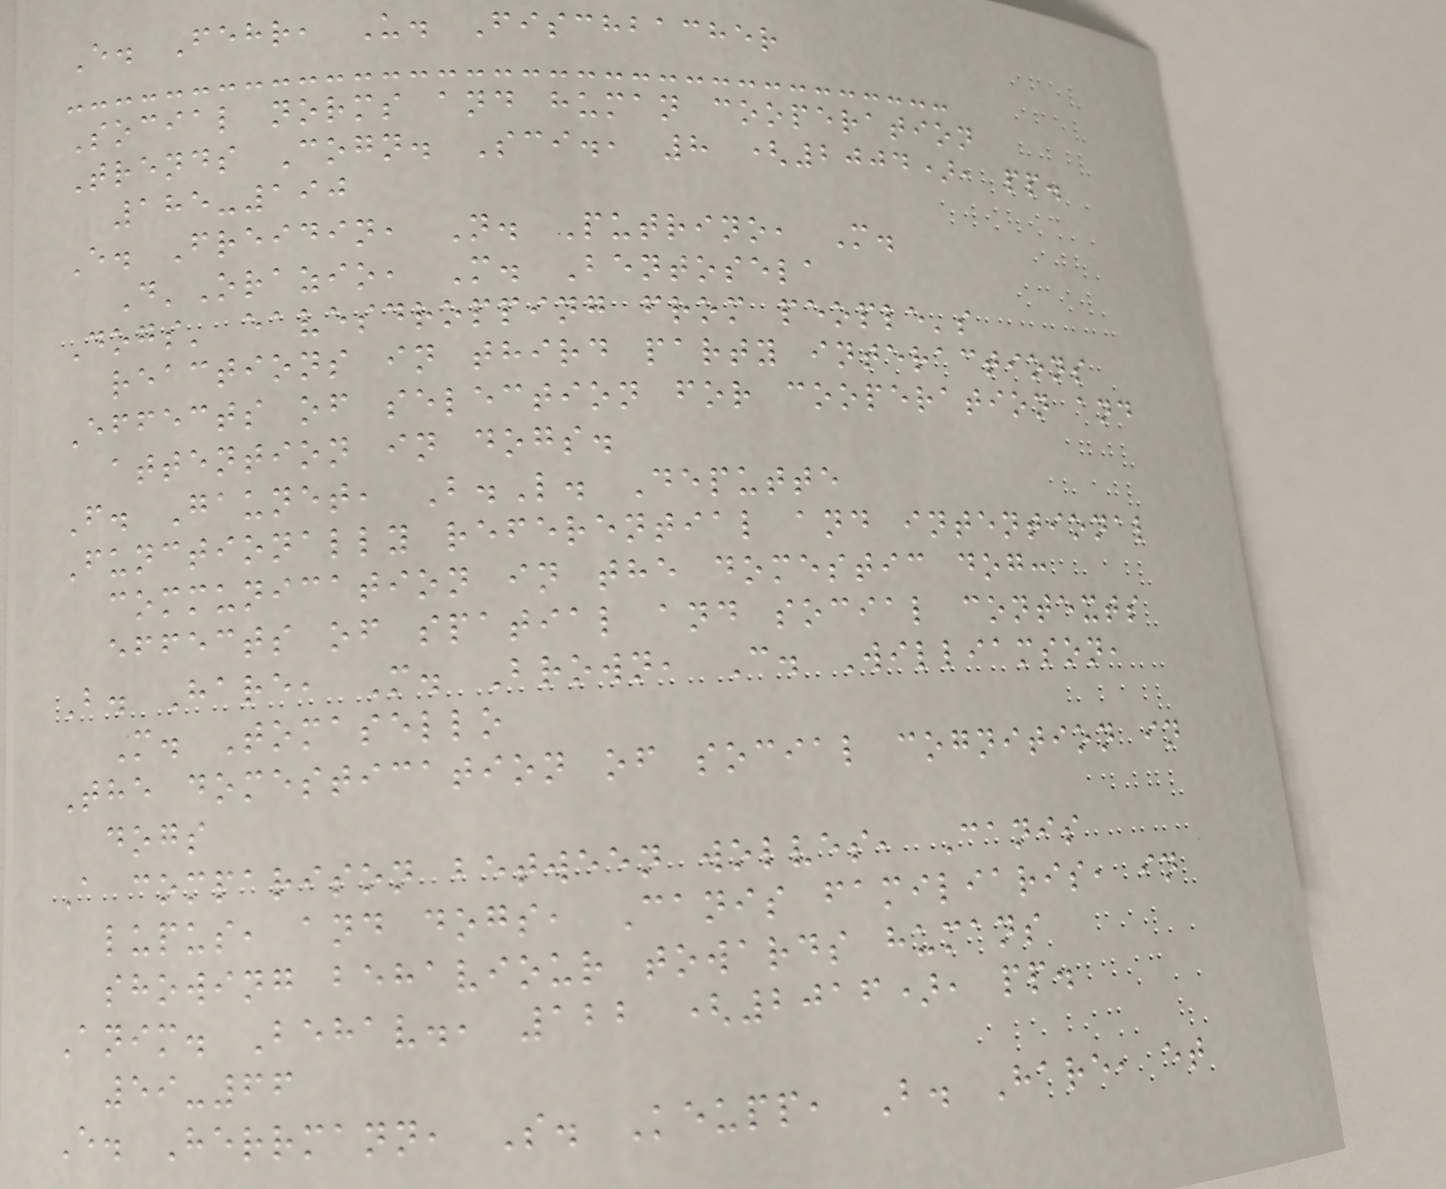E. Fehr, U. Fischbacher
Social norms and human cooperation
Trends Cogn. Sci., 8 (2004), pp.
185-190
E. Freidin, N. Putrino, M.
D'Orazio, M. Bentosela
Dogs' eavesdropping from people's
reactions in third party interactions
Effects of selection for cooperation and
attention in dogs.
F. Gaunet, B.L. Deputte
Functionally referential and intentional
communication in the domestic dog:
effects of spatial and social contexts
B. Hare, M. Brown, C. Williamson,
M. Tomasello
The domestication of social cognition in
dogs
A comparison between wolves, Canis
lupus, and dogs, Canis familiaris, in
showing behaviour towards humans
Anim. Behav., 122 (2016), pp.
59-66
E. Herrmann, S. Keupp, B. Hare, et
